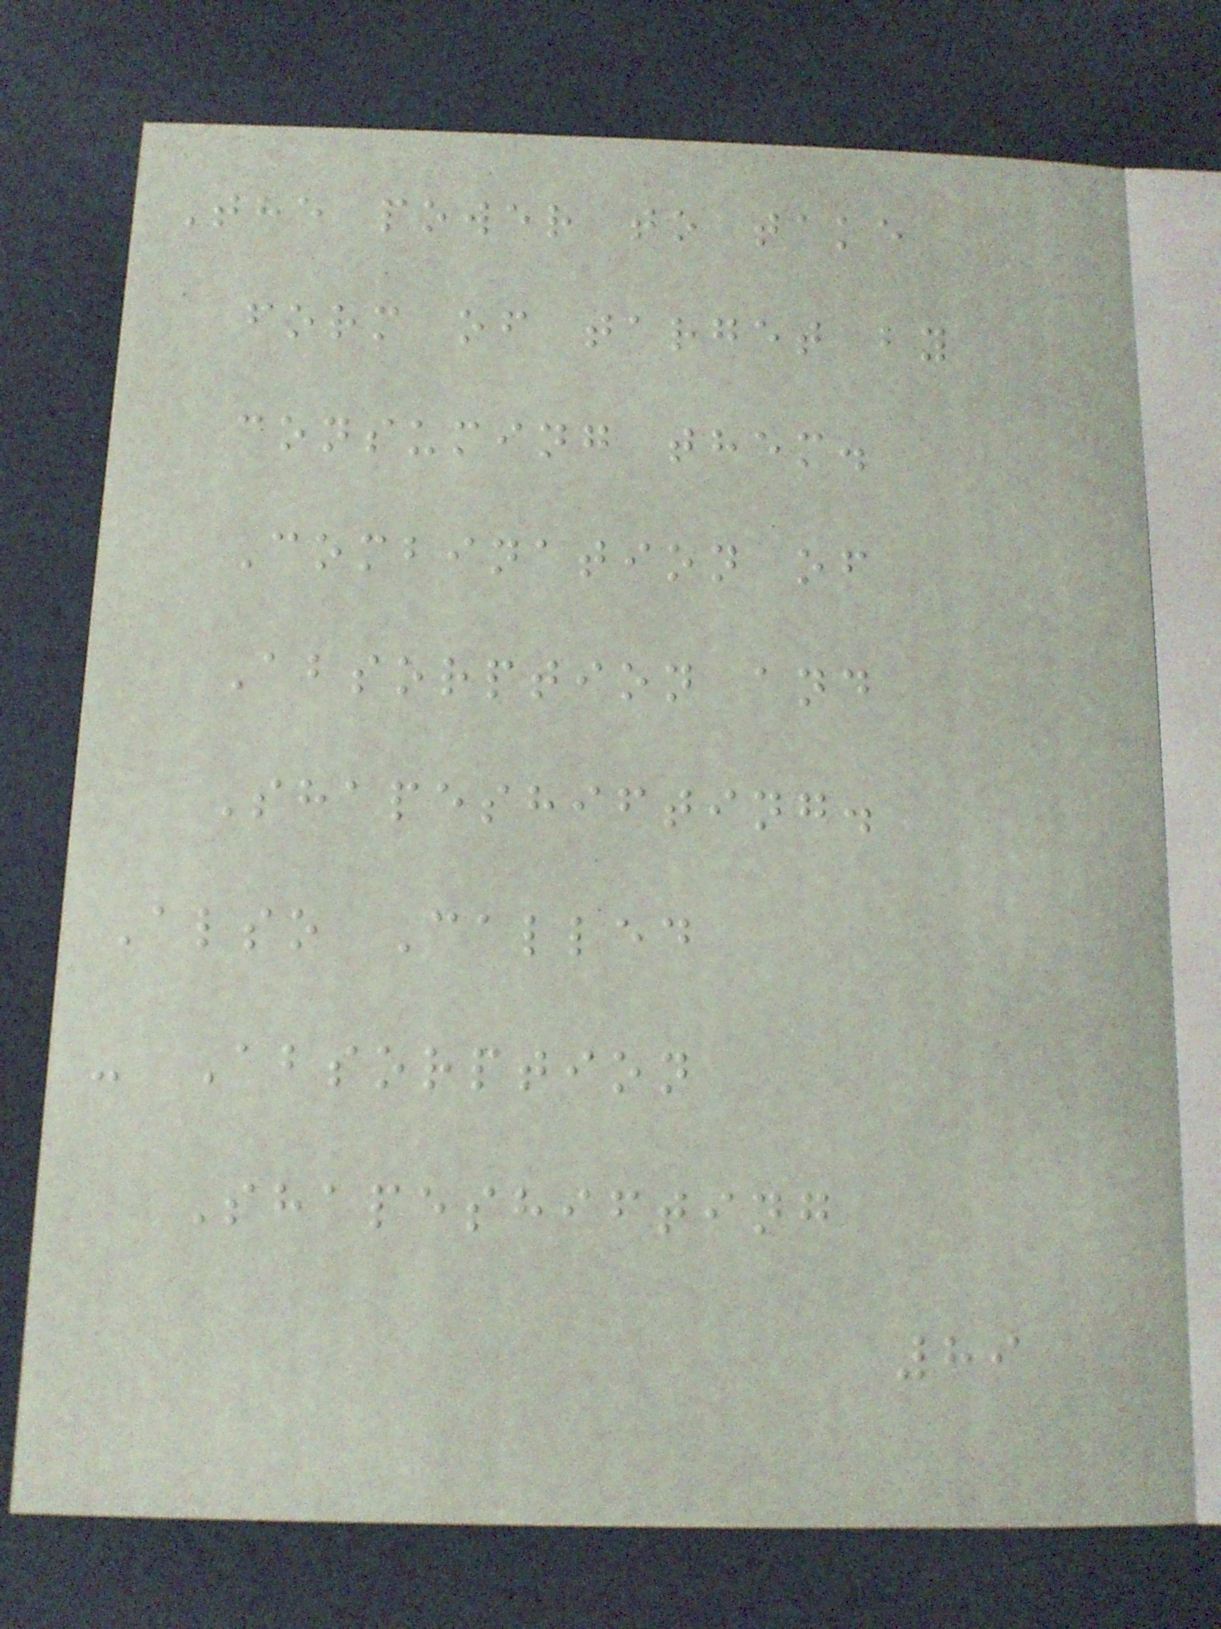The power to take
form of target by
consuming them.
Combination of
Absorption and
Shapeshifting.
Also Called
- Absorption
Shapeshifting
89
